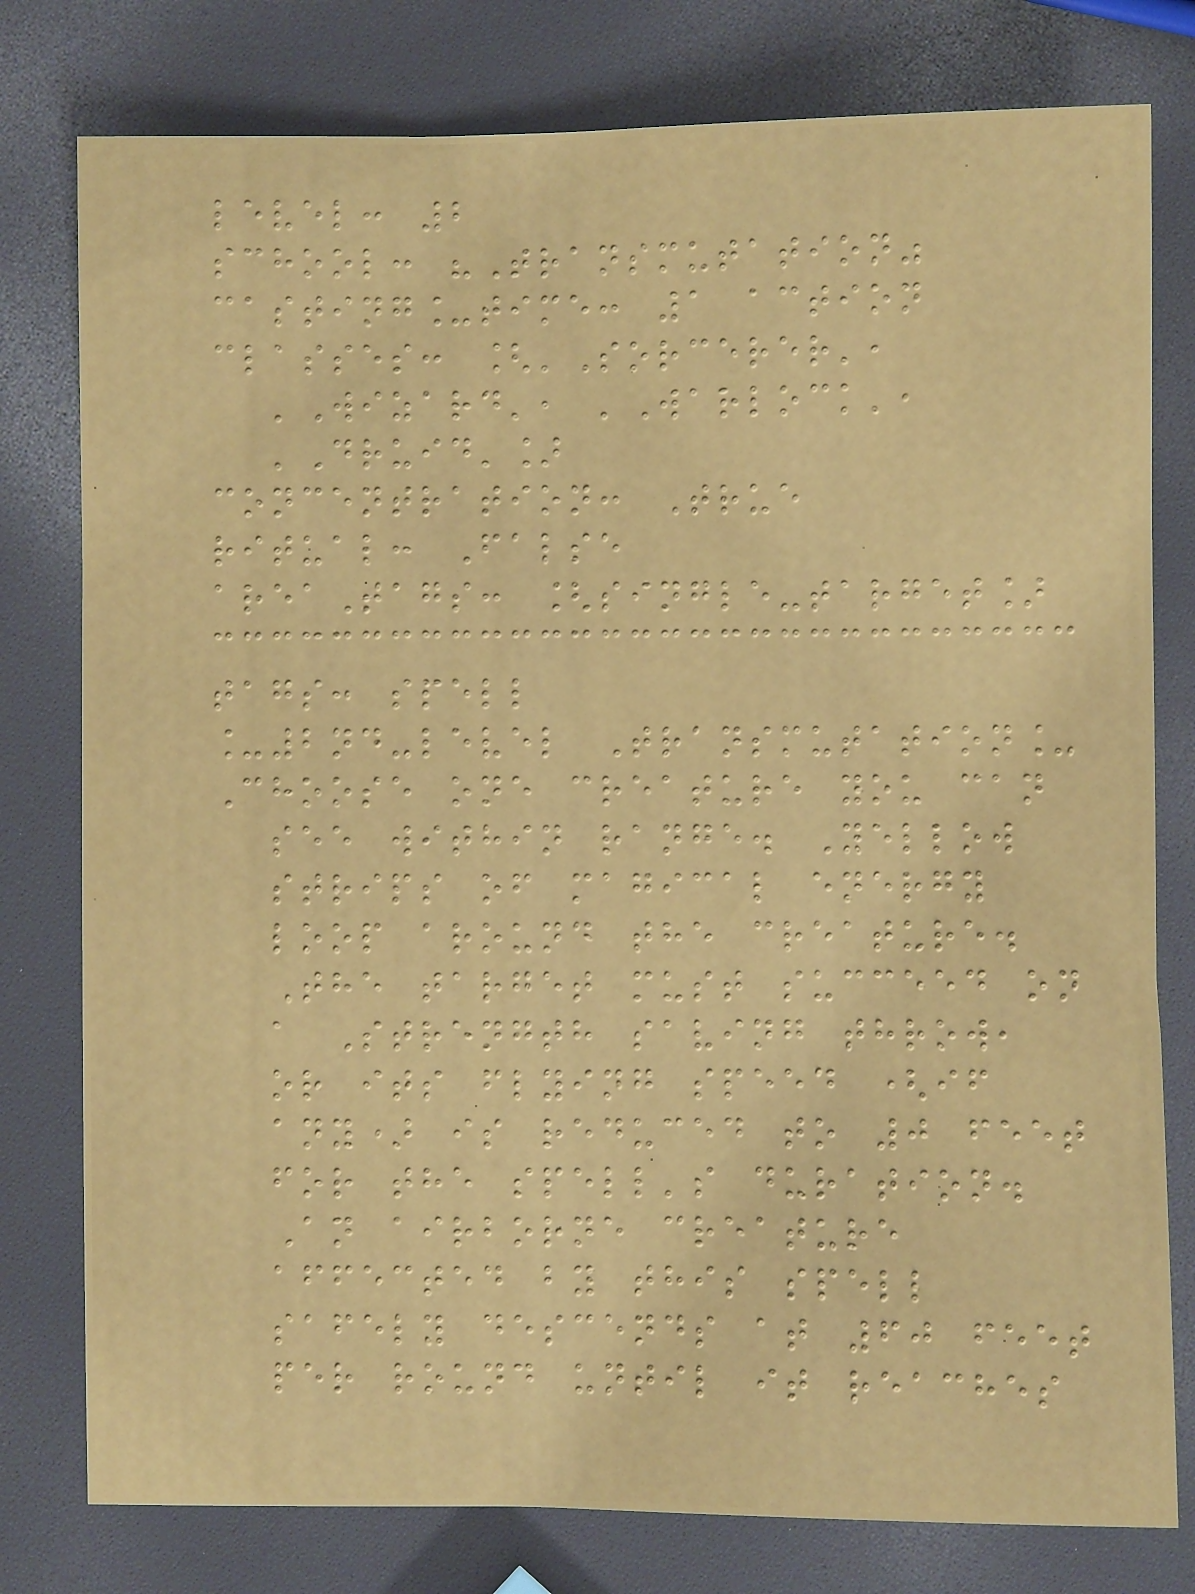level: 2
school: "Transmutation"
casting_time: 1 action
classes: ['Sorcerer',
'Wizard', 'Warlock',
'Druid']
concentration: True
ritual: False
areaTags: [single-target]
tags: spell
_2nd-level Transmutation_
Choose one creature you can
see within range. Yellow
strips of magical energy
loop around the creature.
The target must succeed on
a Strength saving throw,
or its flying speed (if
any) is reduced to 0 feet
for the spell's duration.
An airborne creature
affected by this spell
safely descends at 60 feet
per round until it reaches
